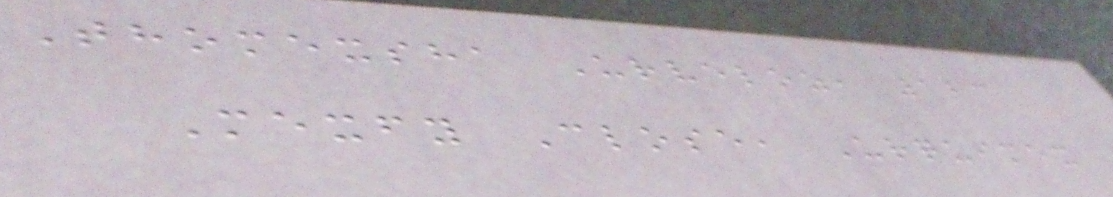Thomexsha Urveloz, 123
Mexfy Close, Urquimex
